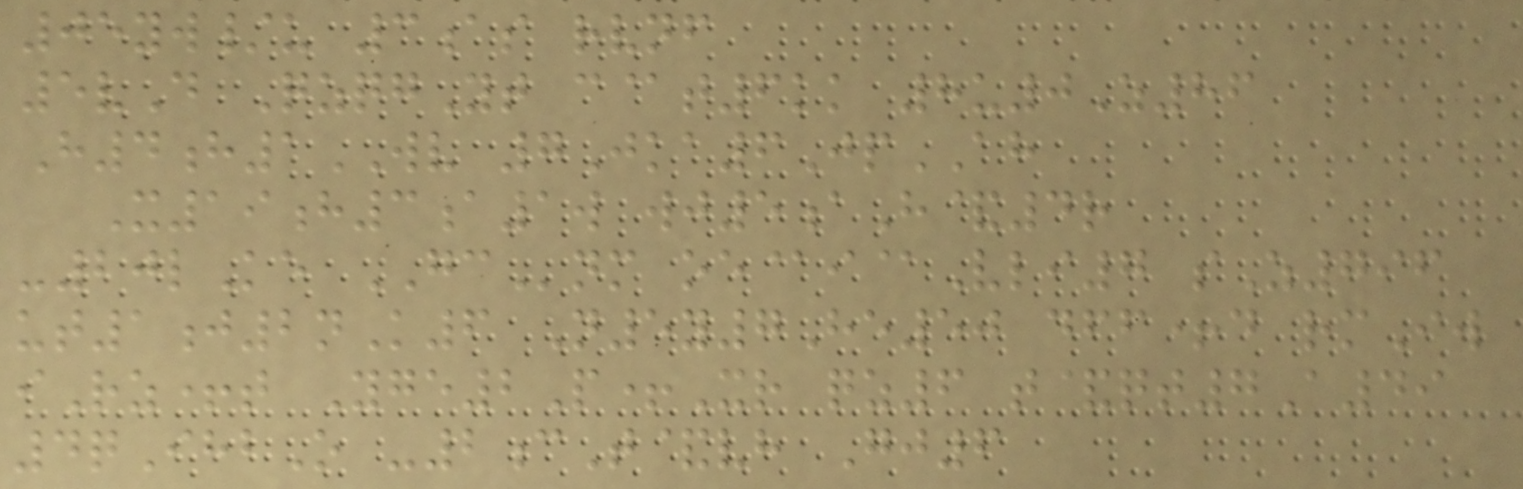05yw/u 3as rvnf
5vD QzqgYt c@t6kk 8u0Z86
H4h1WV 7Jka6JpAH
X19h3a1w wj5aH&4r
-20lKe GCnm oe@i@Vli7 sZ796
ut1j2nK6 N5y7He50 dff+d rmIw
iRz+t Yge2P+Xr qz6 t&qt7A49
4qIhbO -2cT&vh Gj6
